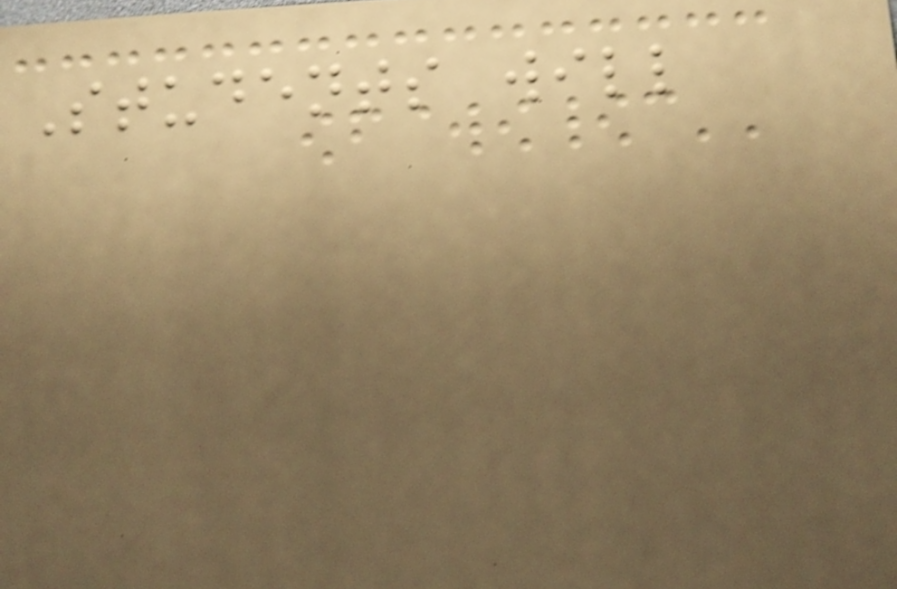Students will
